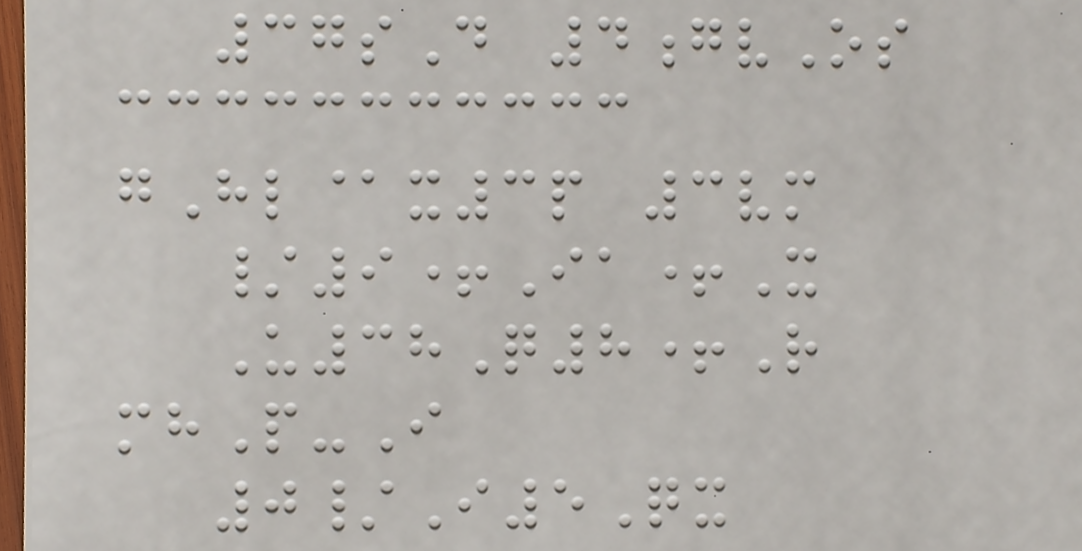37sD 4gvOs
gHl@x3p 3vm
/9+Ia+X
U38Q8+R
mhP-I
0/I5Qx
